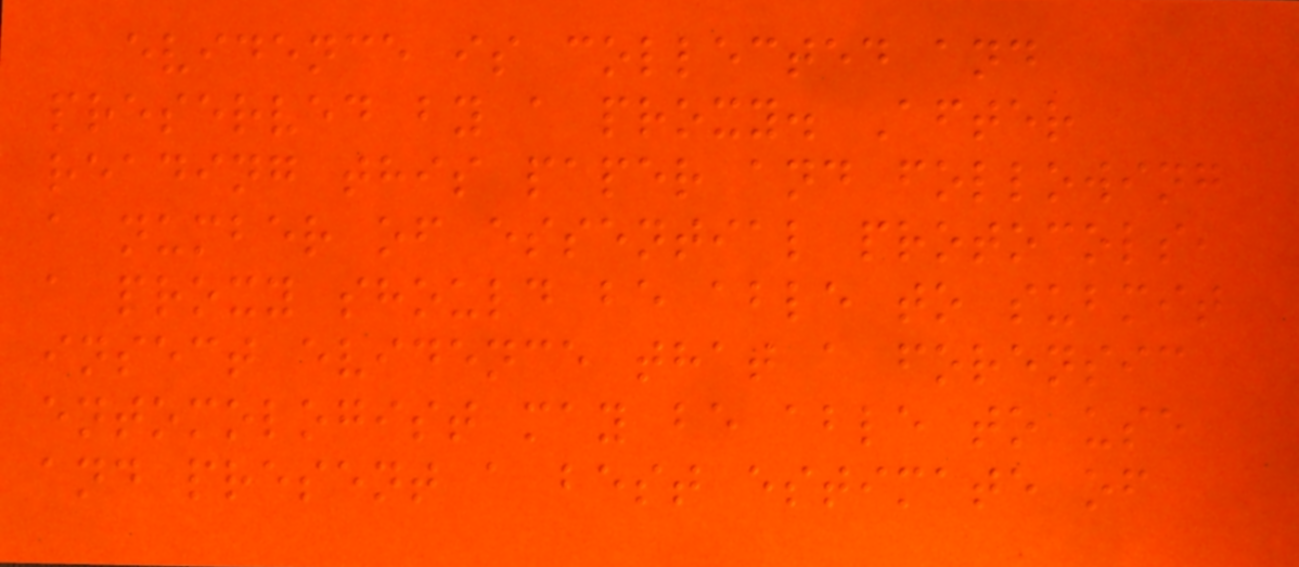evidence is collected and
preserved by a proxy. After
reading this paper and following
a number of essential protocols,
a proxy should be able to submit
insect evidence that a forensic
entomologist may be able to use
and present a best estimate of
